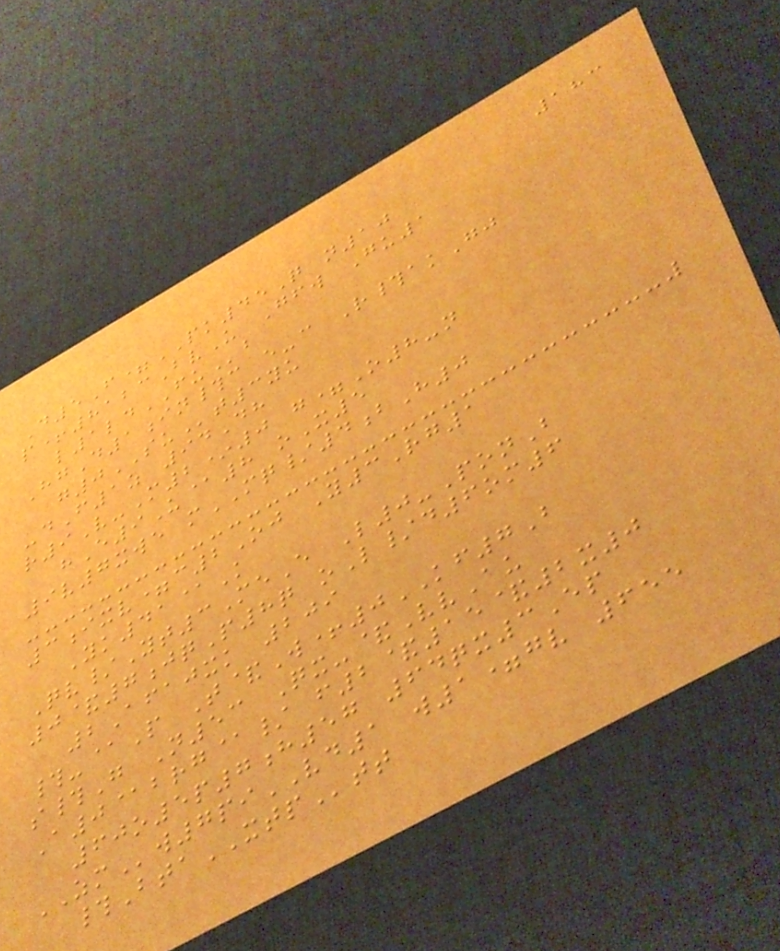183
D5F=PK45Q n10
p+8123BvU Gfw Gu1
l1ldFUb
HgD1in#c e-c R#akGj
g0SUt3yu
-dF1z 94Dh
r9V-M2*0 g=O8-n
hE9U@8 oX5
9v7xwe mMQ/4bH0
3ixv=c2Oj Y3Rg1
Yk41@K
Qv/Yt3MeE L0-PonB
0&7jqP8q oL/d6om6
2Afajxk 209
#-@P T&W+0KF7B
s#G N53 Qx-&VvAu
A0@brg@/ f2&15&2x0
60o5p7h57 64qx3Ep
ZMw7piVD1 w1=gv 655
#BtaXTPtt
